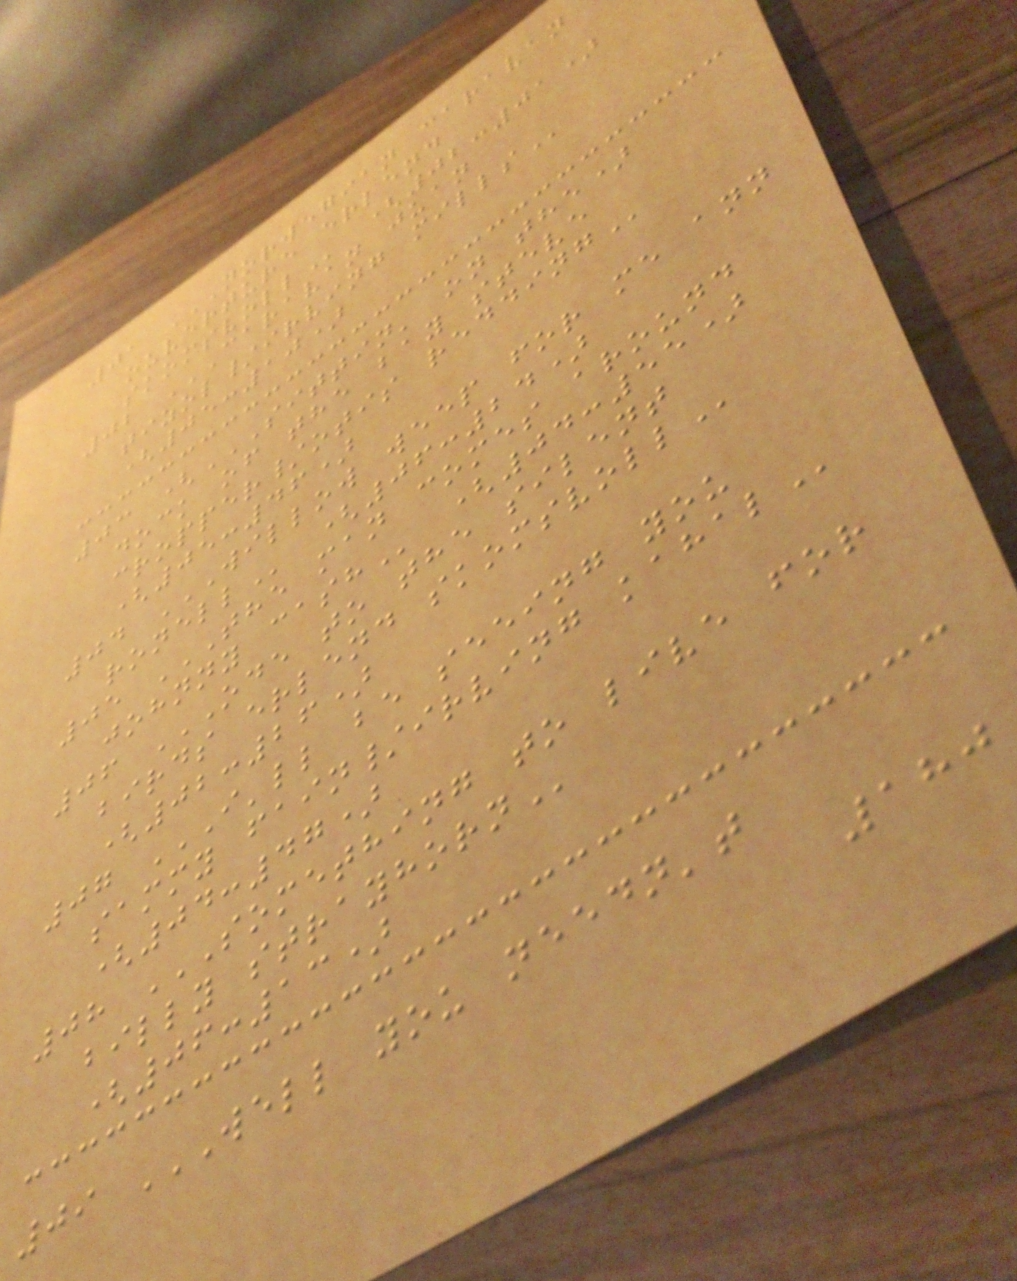01 NORWEGIAN CARAVAN
OUVERTURE ERLEND
SKOMSVOLL (02:01)
02 CARAVAN JUAN
TIZOL/IRVING MILLS
(05:10)
03 (SITTIN' ON THE)
DOCK OF THE BAY STEVE
CROPPER/OTIS REDDING
(05:46)
04 WILLOW WEEP FOR ME ANN
RONELL (06:24)
05 THE MAN COMES AROUND
JOHNNY CASH (04:55)
06 ODE TO THE SILENT
BIRDS ERLEND SKOMSVOLL
(02:26)
07 I'LL BE SEEING YOU
SAMMY FAIN/IRVING KAHAL
(04:47)
08 SOMETHING TO LIVE FOR
BILLY STRAYHORN
(06:13)
09 WELL YOU NEEDN'T
180
